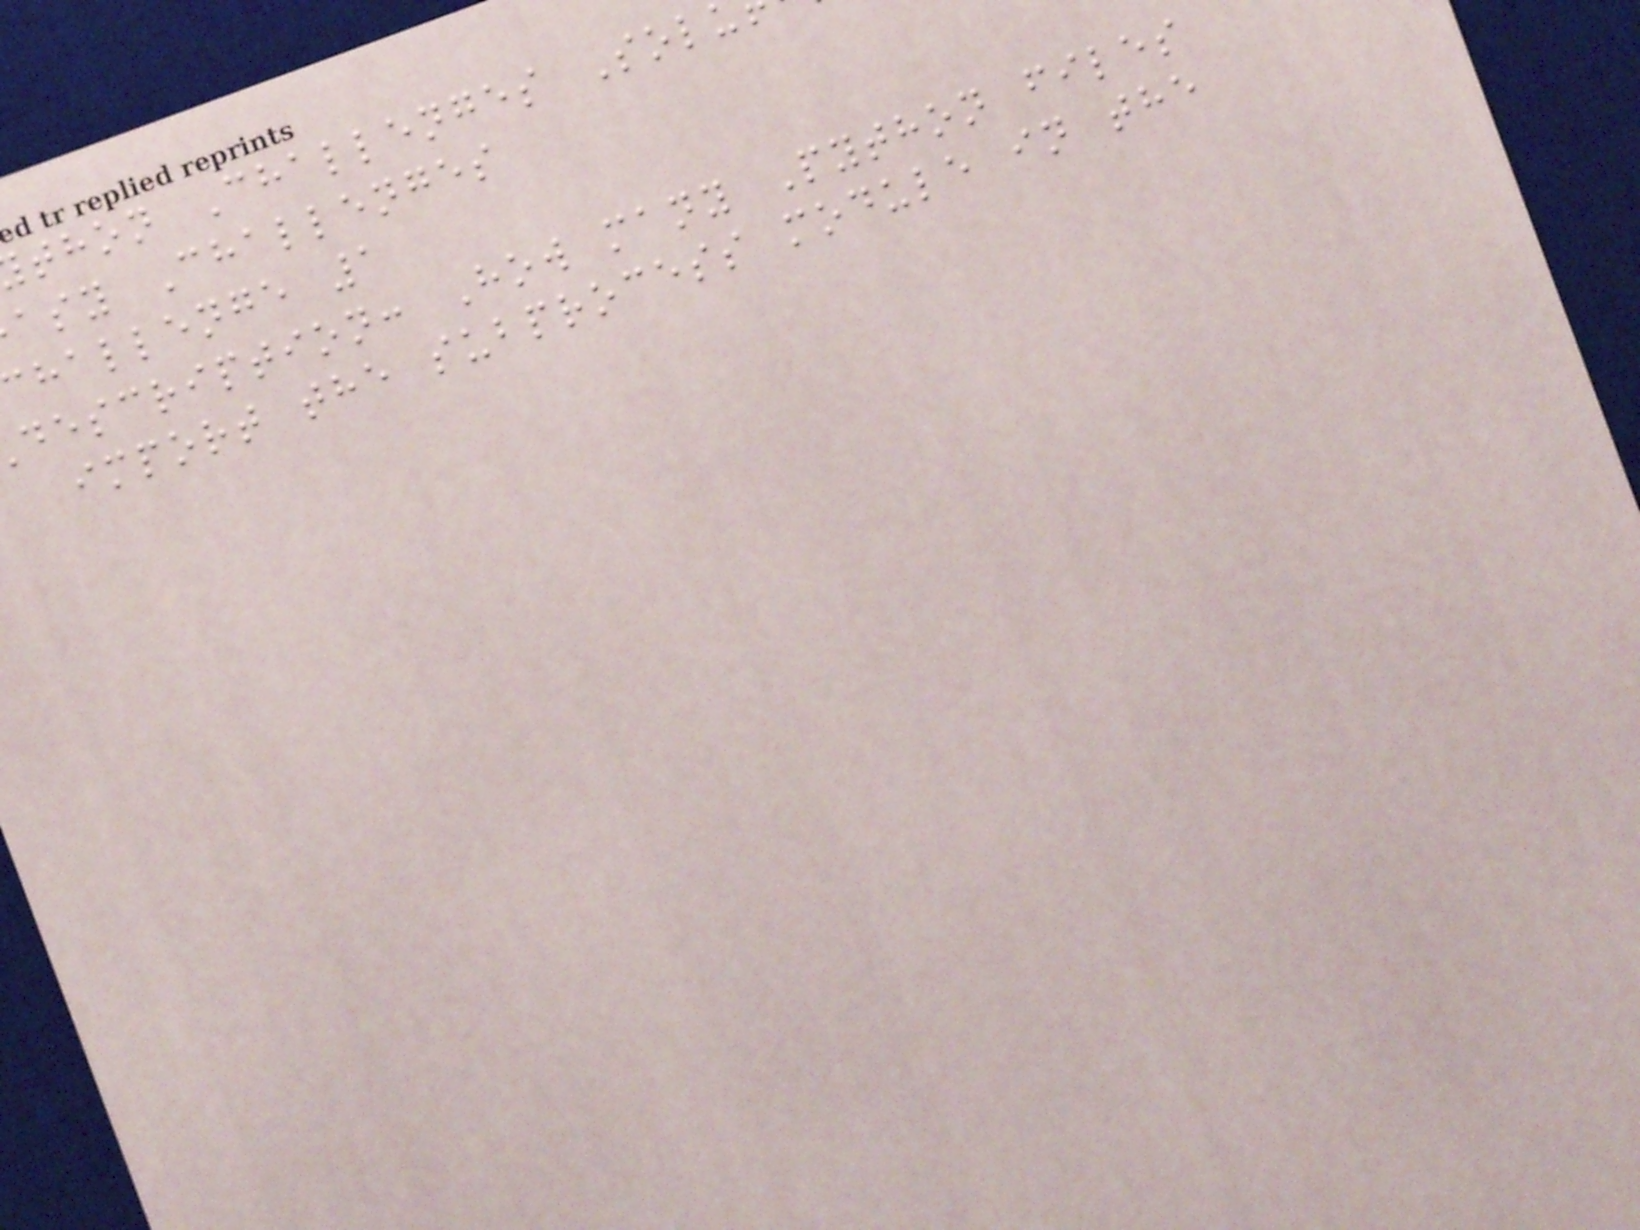thon Challenges Sol
asy Challenges
hallenge 1
description: How many Python files
import the subprocess module in the
